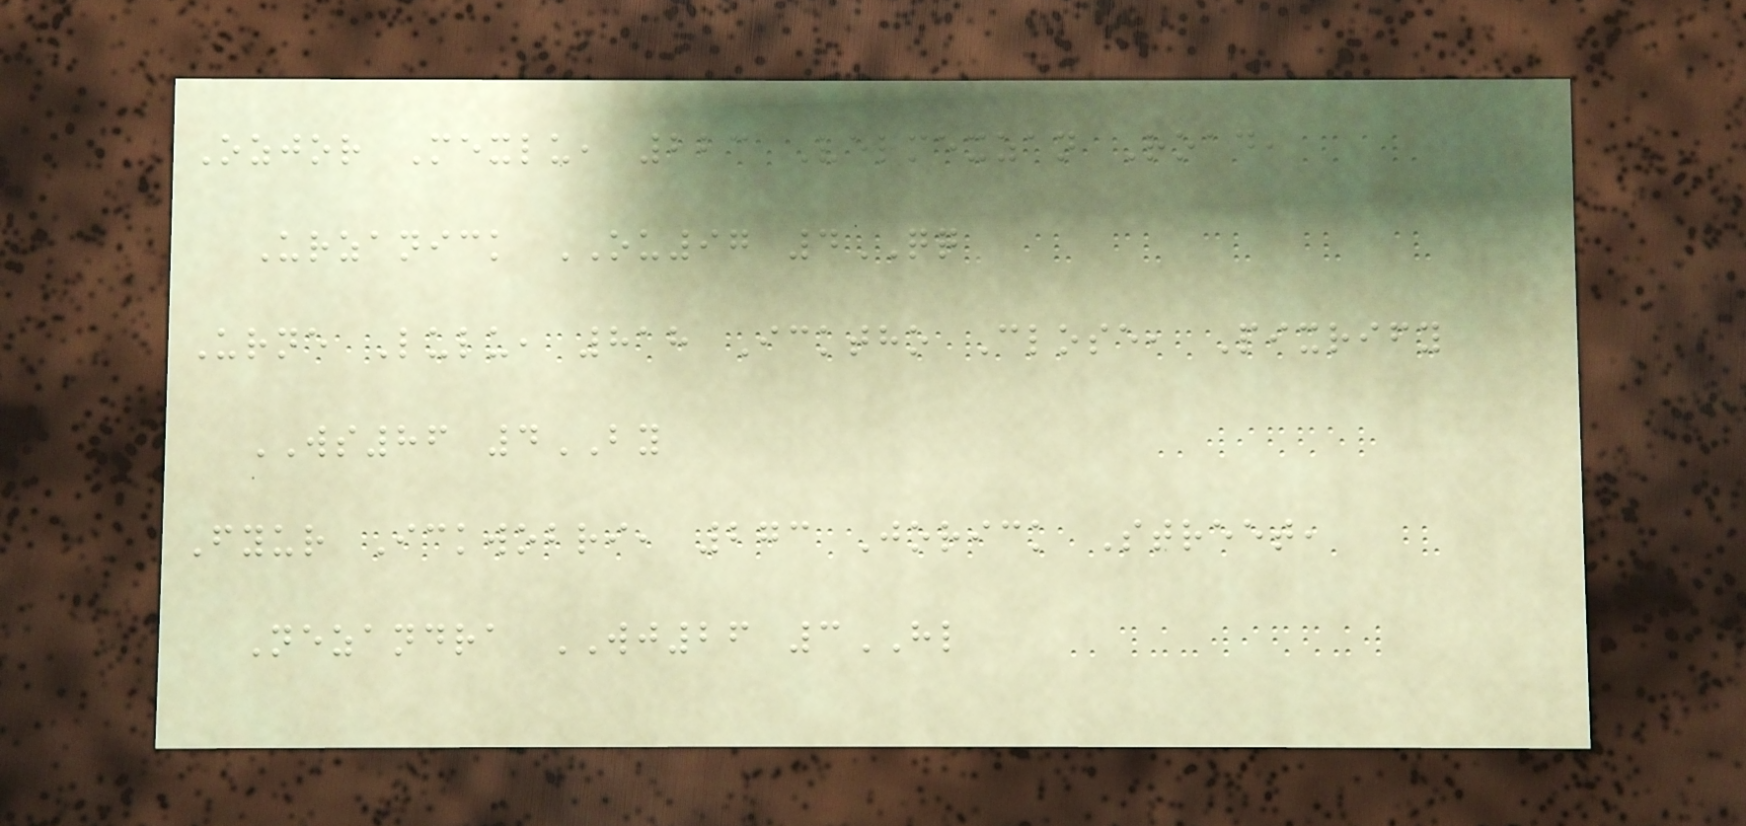Ozjor Mexlu, 223 Velmexzan Road,
Urzanick OU97 4QQ
Urne Lulu, 818 Icktho Close, Pixrify
WS86 4BY
Fyur Ickwobri, 273 Jorick Street,
Nezandra WJ26 3HL
